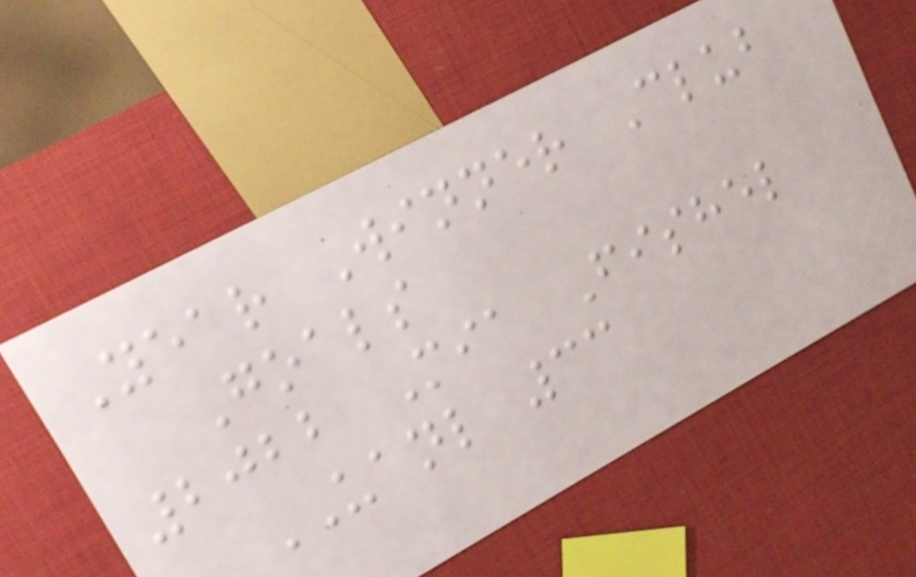Year Winner Club
Goals
2022 Mia Fishel
UANL 33
